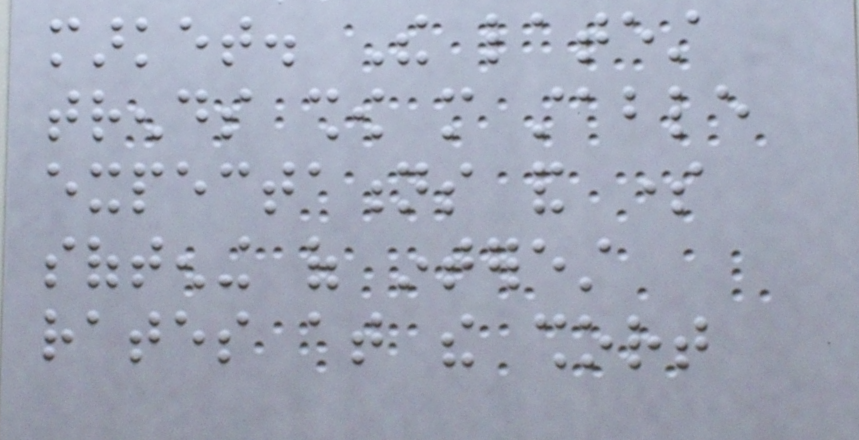market. The latest
trends show more stable
expectations and some
softening of interest
rates at the short
